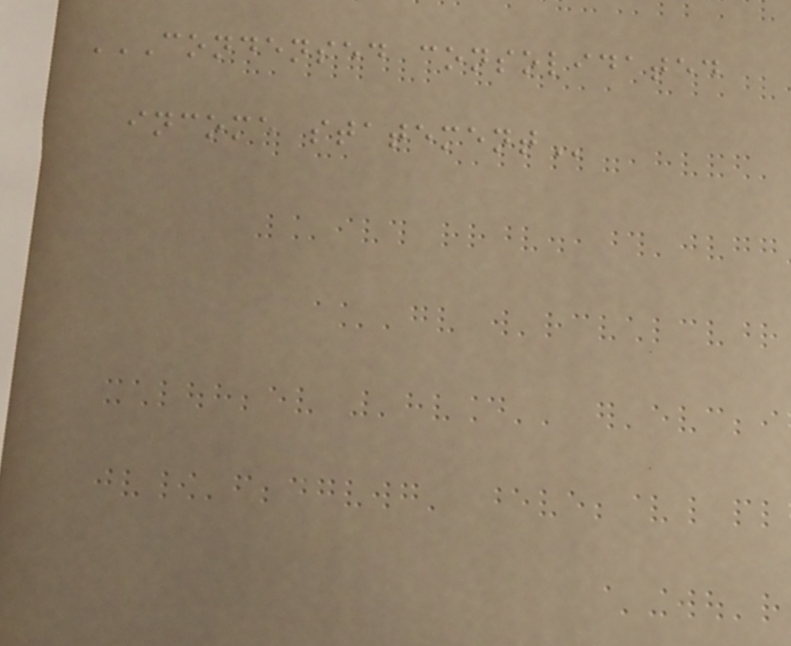CONDENSED CONSOLIDATED
INCOME STATEMENT
